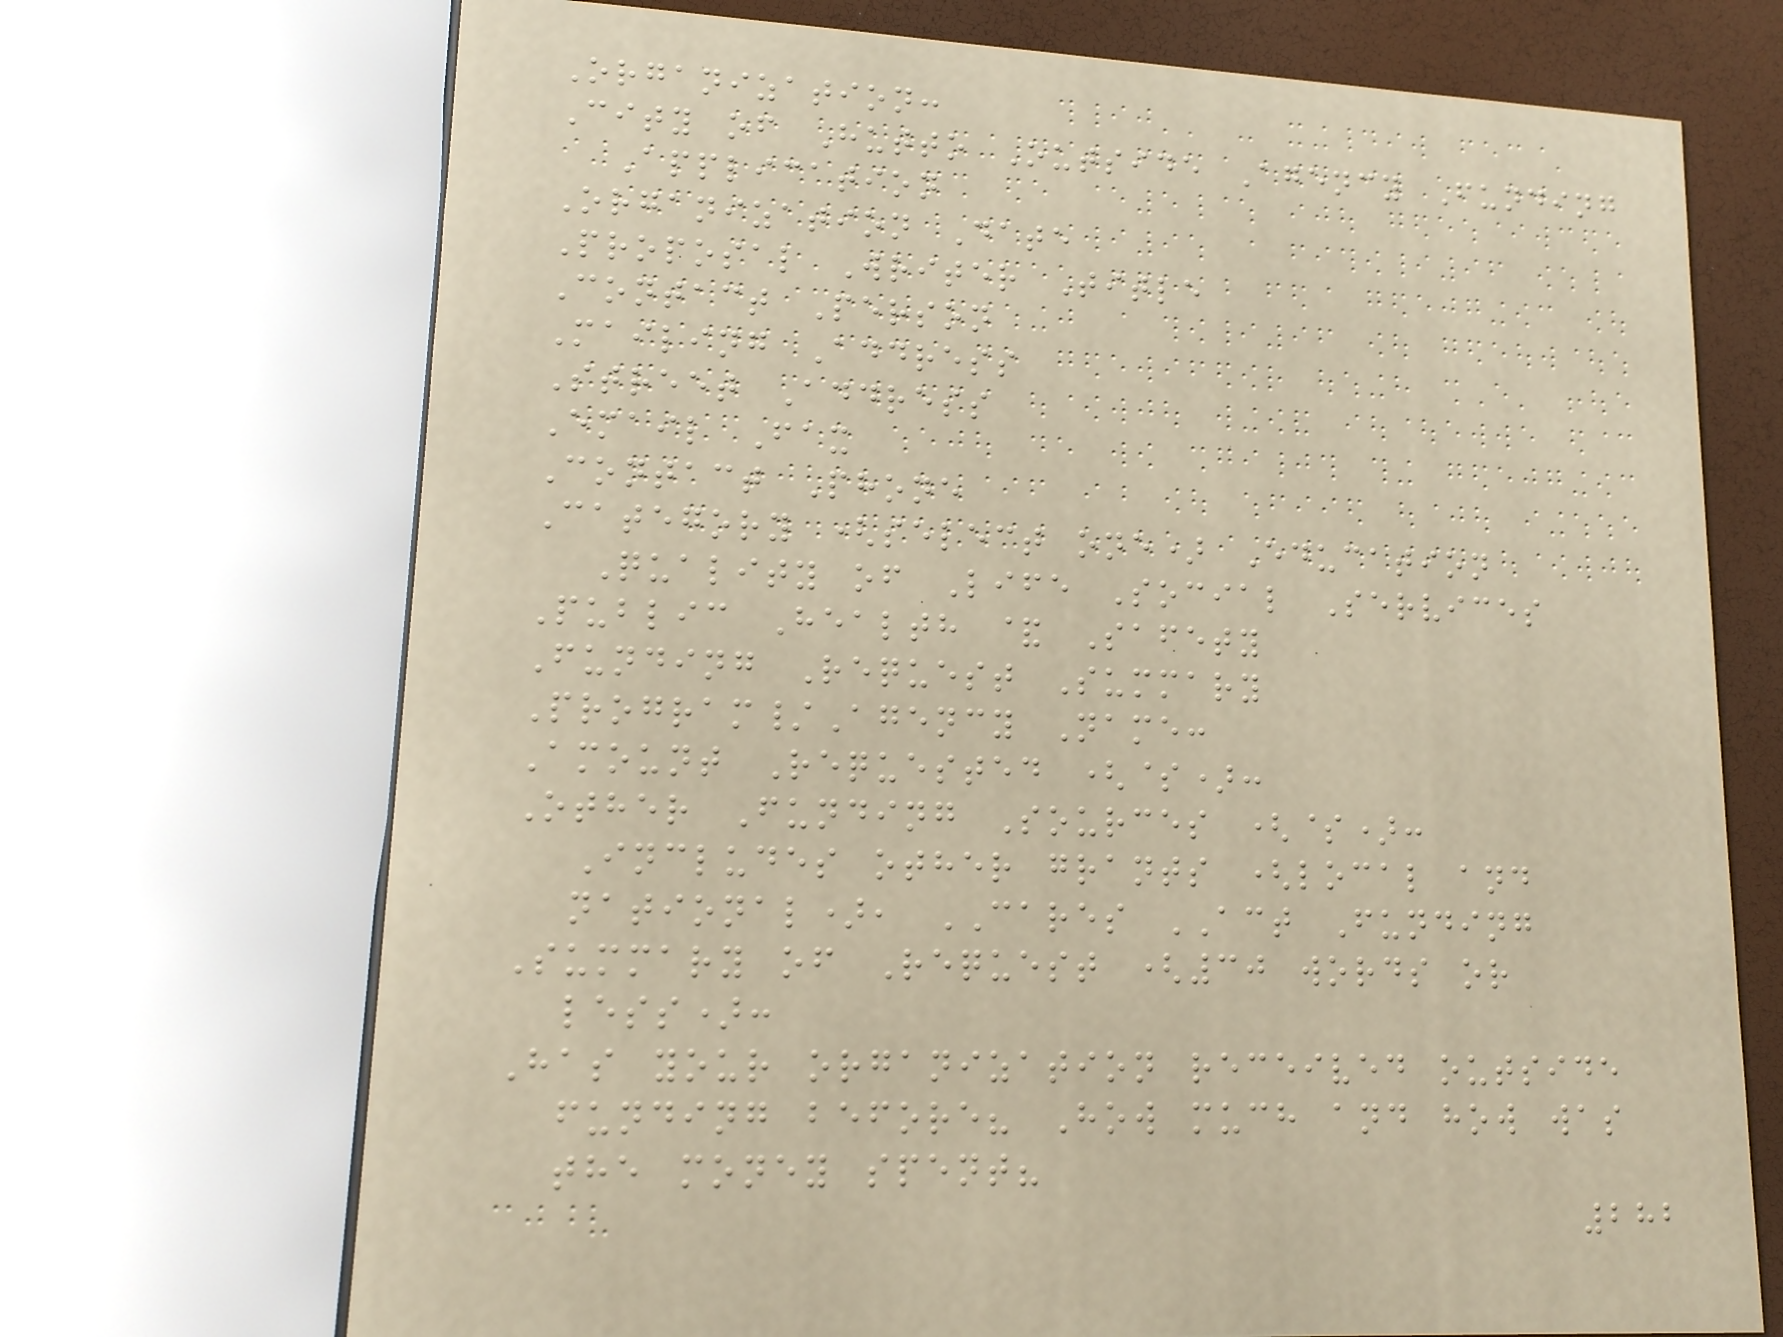Organization:
City of Hutto Outside Agency Funding
Application
Organization Date
Proposal Writer Title
Contact Person
Mailing Address
Street Address
Email Fax
Contact Phone
Category (select one) Education
Quality of Life Social Services
Public Health & Safety
Funding Request Summary
Program/Agency Name:
Amount Requested ($):
Other Funding Sources ($):
Includes other grants (local and
national), CARES ACT Funding
Summary of Request (30 words or
less):
Has your organization received outside
funding before? How much and how was
the money spent?
282
